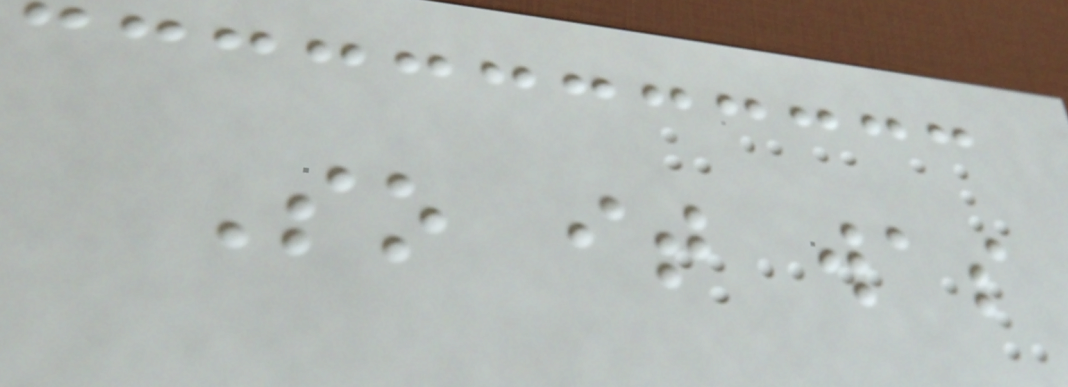So it was
